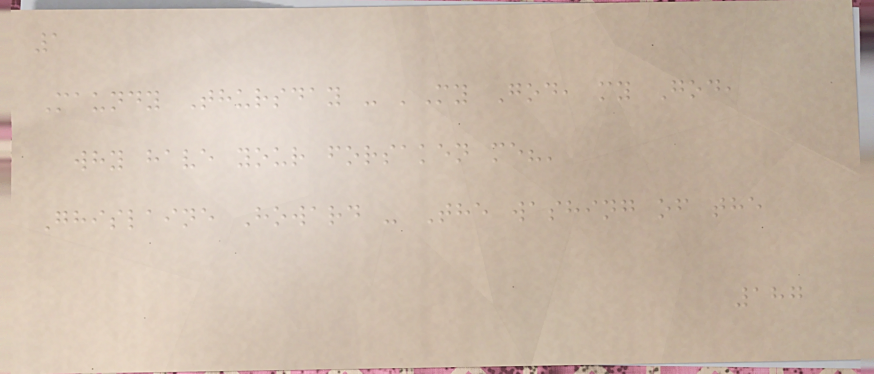1
Maundy Thursday - 'My God, my God,
why have your forsaken me?'
Ghislaine Howard - The washing of the
187
